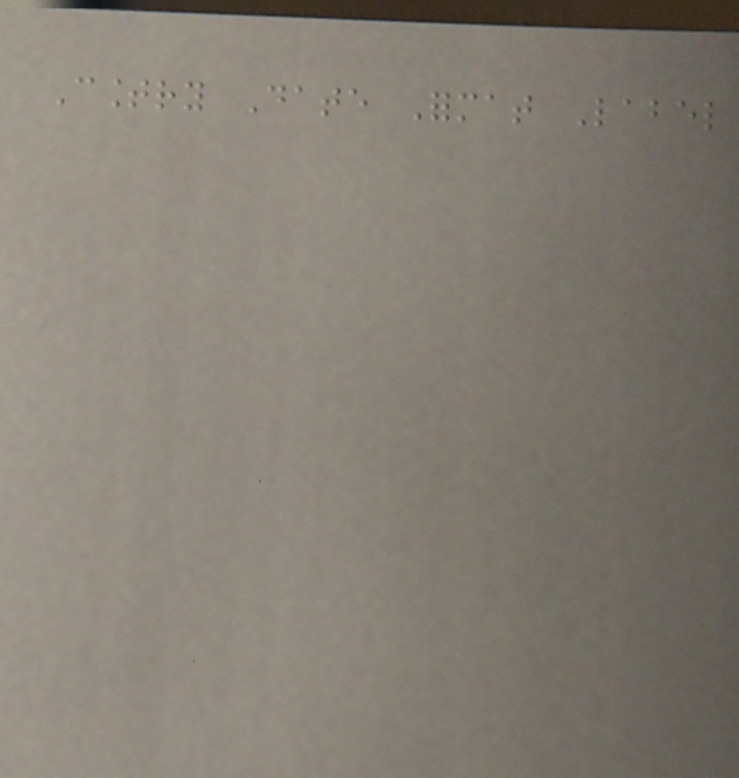Country Date Format Label
